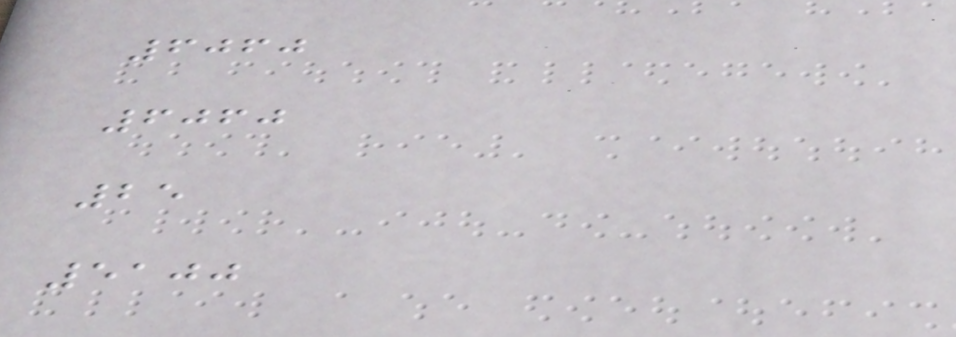6060
6060
25
5100
